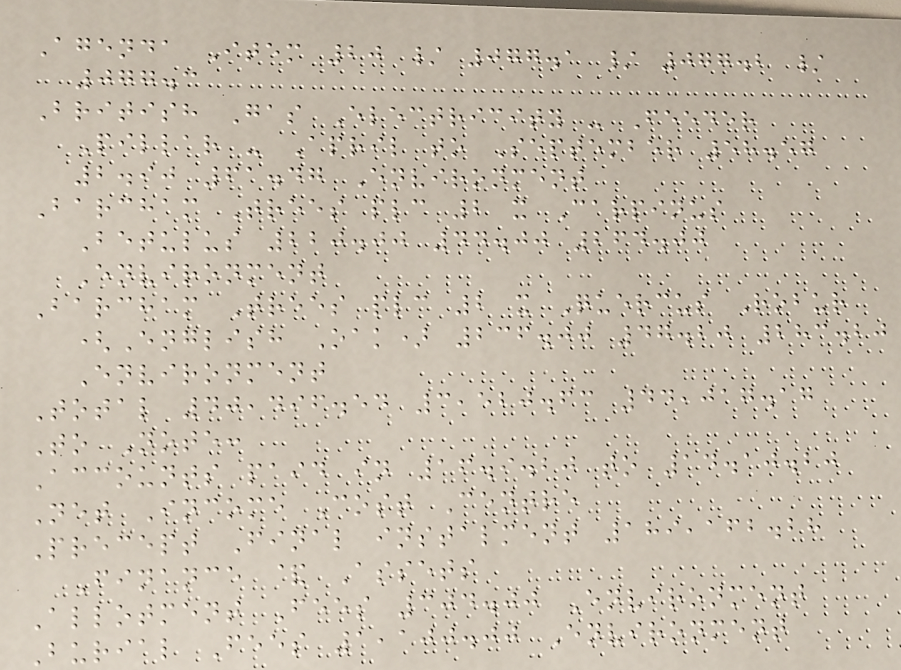Agenda Item 20 / 077.1 / 077.2 /
077.3
British Gas Electricity - Feeder
Pillar - April to September 58.57
2.90 61.47 Environment
Barcham Trees plc 2 x Carpinus
Betulus 220.00 44.00 264.00
Environment
Barcham Trees plc 2 x Quercus Robur
(English Oak) 236.00 47.20 283.20
Environment
Total 40,496.54 3,520.63 44,017.17
To Note:
Accounts paid in 16.9.20 to 14.10.20
Net Income Cost Centre
Precept Final instalment 189,162.28
Finance & Assets
Allotment Fees 304.00 Environment
Burial Fees 1,100.00 Environment
